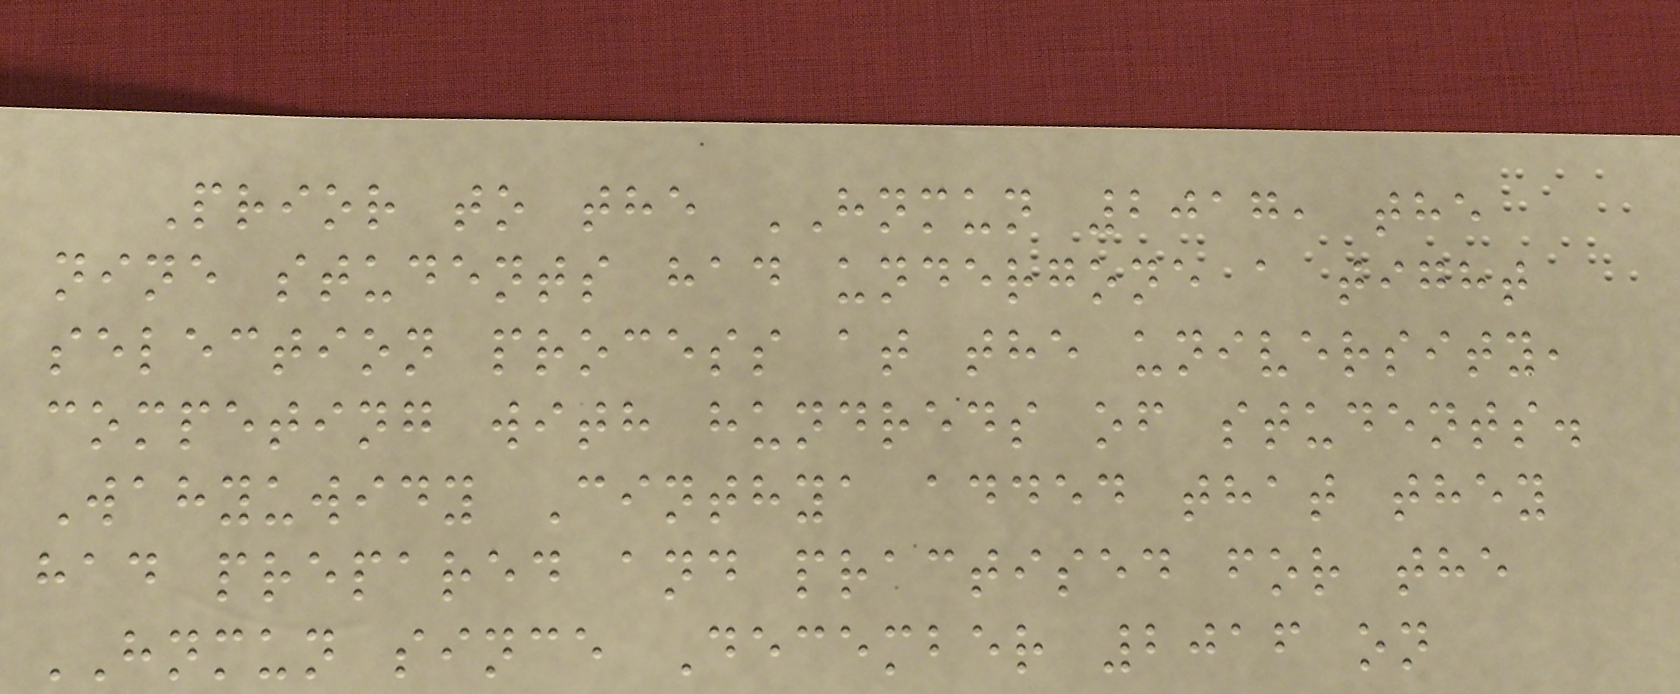Prior to the HNMUN 2017, the
nine students had undergone a tight
selection process at the university,
competing with hundreds of students.
Wahyuwidy Cinthya added that they
had prepared and practised for the
HNMUN since December 2016 on
